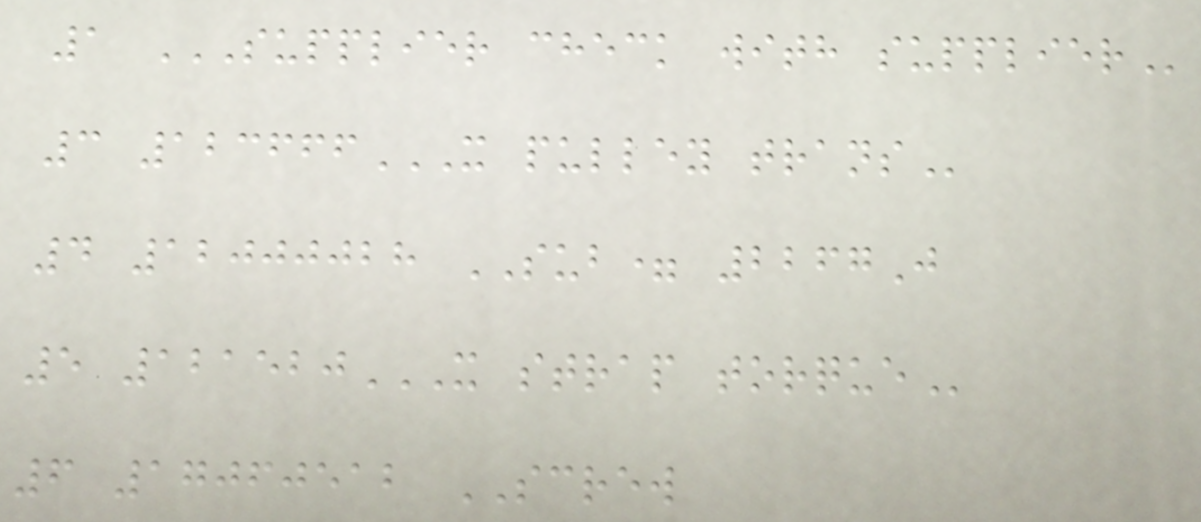1 SUPPLIER CHECK WITH SUPPLIER
3 123666X PULLEY TRANS
4 12000028 SUB= 2267J
5 121520X STRAP TORQUE
6 17060512 SCREW
